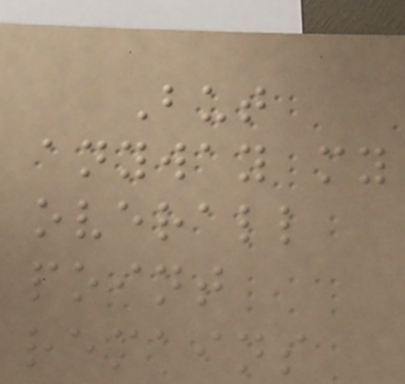But
anyway my
overall
point
remains
